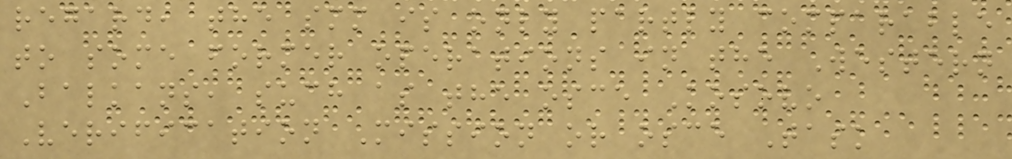regard, the smm is only partly comparable
to some former operations in the Western
Balkans, such as the osce Kosovo
Verification Mission or osce Task
